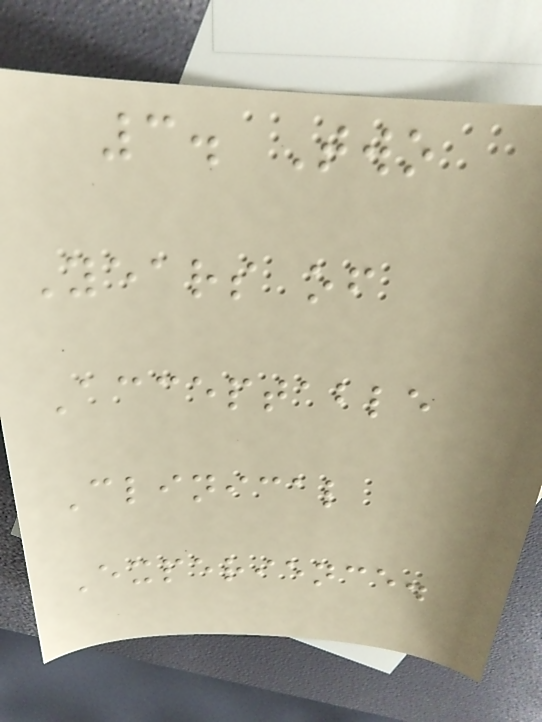3. Two
Years of
Acceptable
Clinical
Experience.
